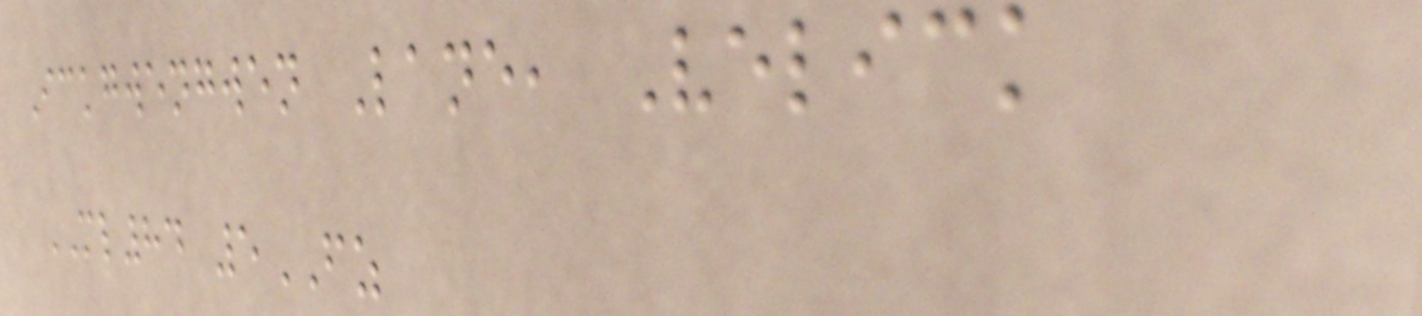Ickgwengwen Lane, Velick
ML84 5FZ
